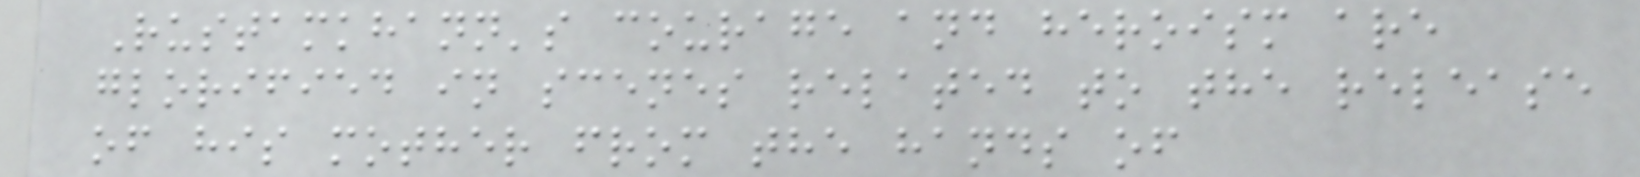Rustamkhann's courage and heroism are
glorified in scenes related to the release
of his mother from the hands of
